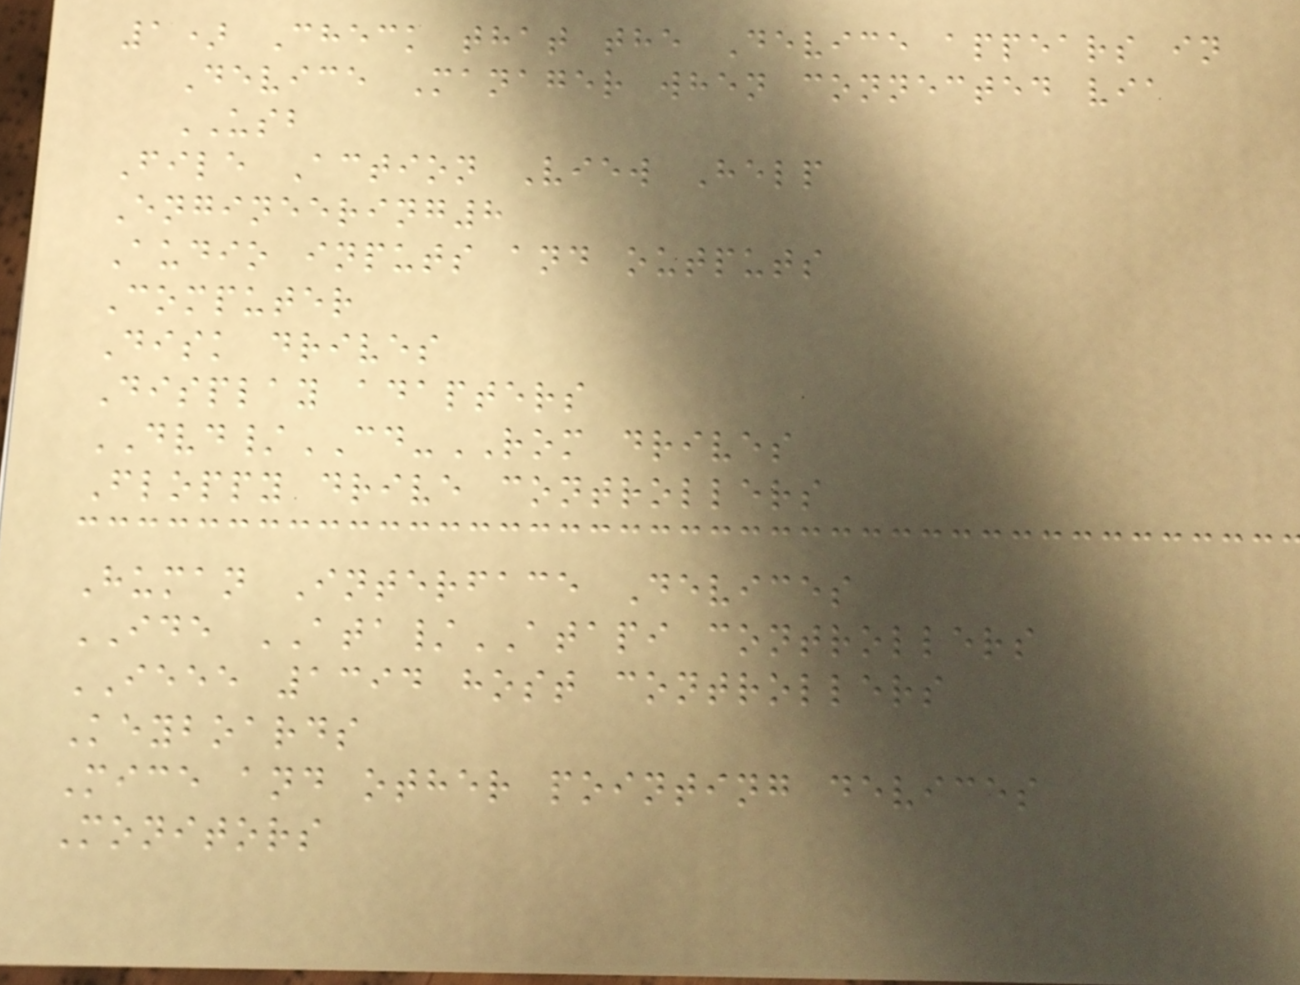1) Check that the Device appears in
Device Manager when connected via
USB
File Action View Help
Engineering8
Audio inputs and outputs
Computer
Disk drives
Display adapters
DVD/CD-ROM drives
Floppy drive controllers
Human Interface Devices
IDE ATA/ATAPI controllers
IEEE 1394 host controllers
Keyboards
Mice and other pointing devices
Monitors
